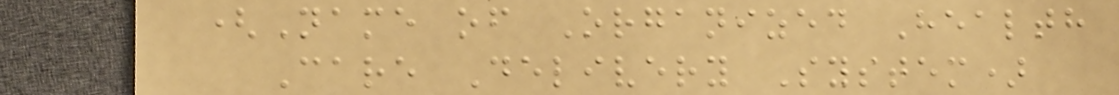(Name of Organized Health
Care Delivery System)
